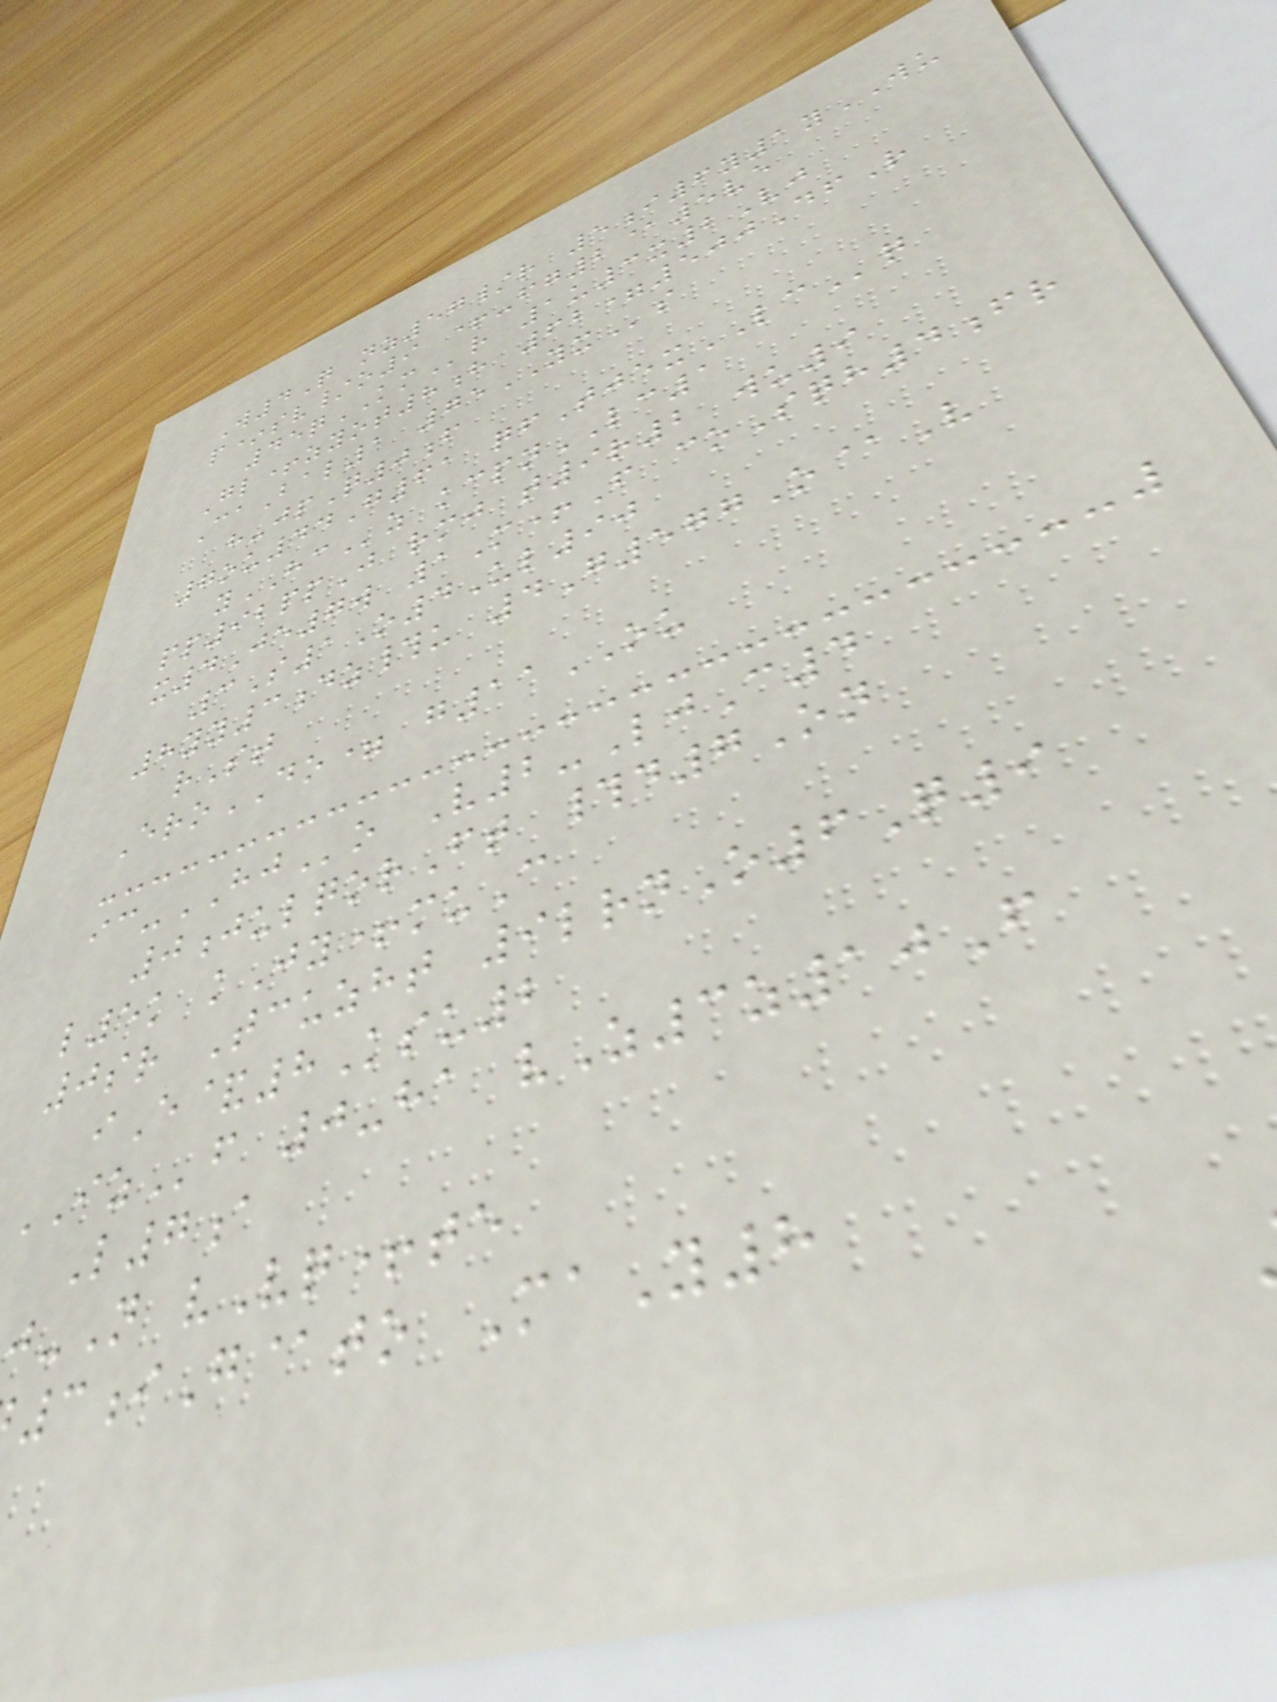W4Q nz57/r 5i6y1yWU
p*sv/o9 +-fg2@5ve
45qKMr 1u3x2Vj
Gl+zyot8h 62=500DfR
CaBal1 75YXs
h-jpQ0f
7ou44G61 qfTjexLCq
yHCz kcpnLC1
pp92ppJ rmj t9r2 wu9
x4Je7w 1M+F coSqh4fr
3S1O4Ul90
8yy3dz#u 4G577O@V
rSt
EroDO= g11OU
ic-HJo V2-LjC4
0julqorFt #d7On
l5k kJy+muC
0sr Tcuzht 9lrnO6Q9
iE&8Ksu2
IZf 0-ha vZ3z10F
L7a
j-N vVq+te
3iG@to MaY8
